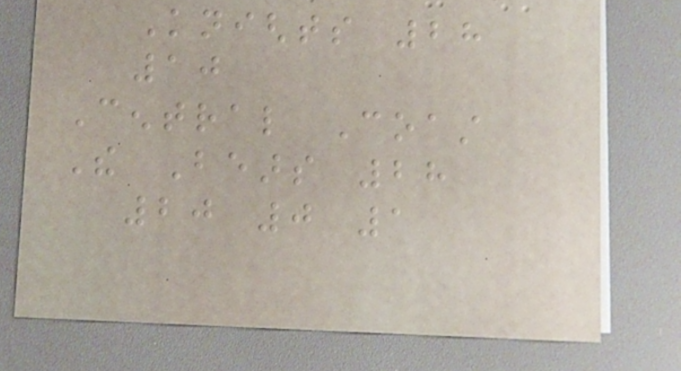Knights 28
10
Central Coast
The Bears 28
20 0 1
